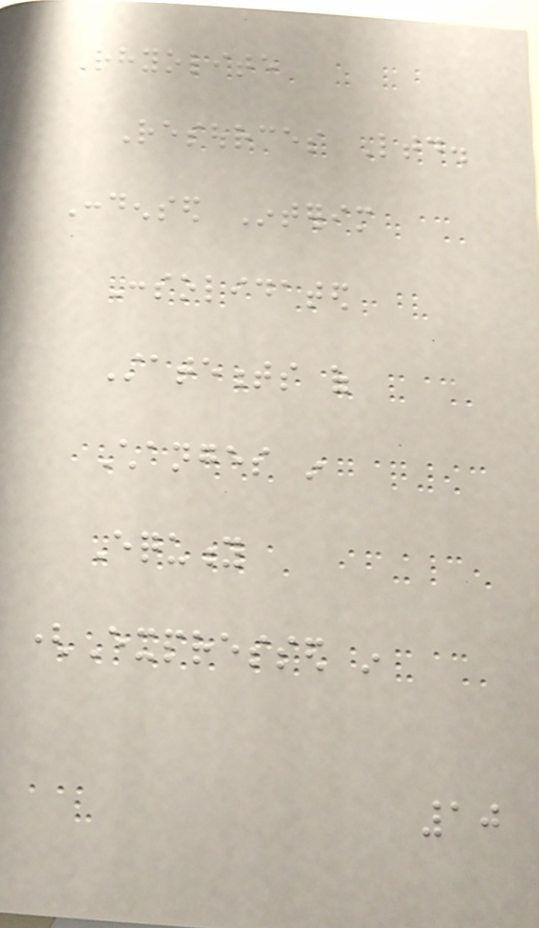Rhyolite
Resources Ltd.
Condensed Interim
Consolidated
Statements of
Changes in
Equity
(Expressed in
10
